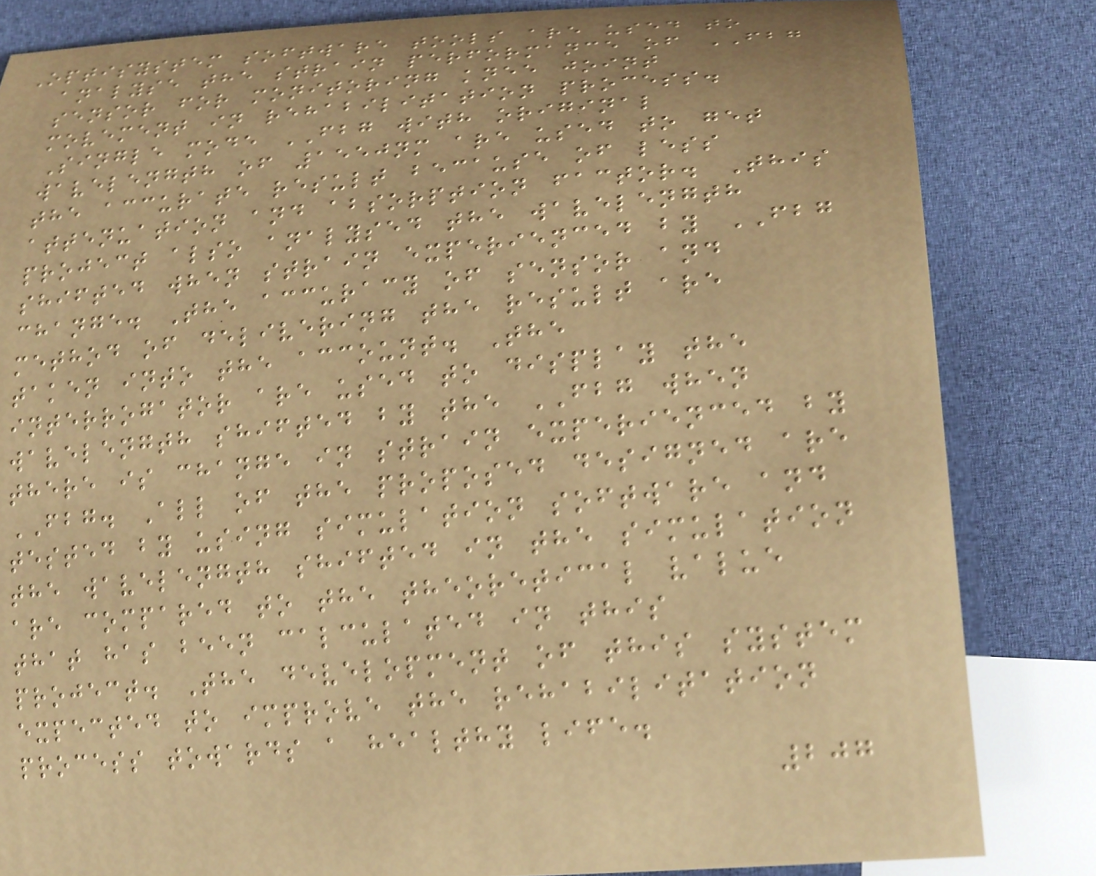Optisystem software tools are used to
analyse the strain performance of FBG
sensor for monitoring knee joint
movement in rehabilitation process.
Single mode FBG with original
wavelength of 1550nm are used to get
the accurate result because of less
attenuation and absorption factor. This
project also analysed the wavelength
shifted when strain experienced by FBG
change. The accuracy of sensor and
method of delivering the result are
taken into the account. The
interrogator are used to display the
wavelength shifted by the FBG when
there is change in strain experienced by
FBG. All of the proposed designed are
tested by using simulation software and
the wavelength shifted in the simulation
are compared to the theoretical value
that has been calculated in this
project. The development of this system
expected to improve the rehabilitation
process towards a healthy life.
207
